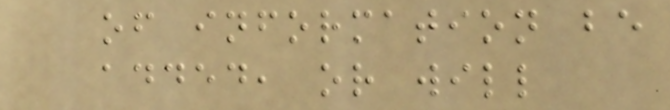of information be
added, or will
